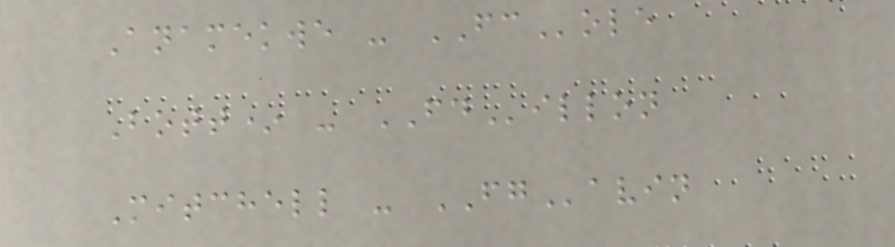Anamekwe - FCole
Bott* - FDillon
Mitchell - FGavin
